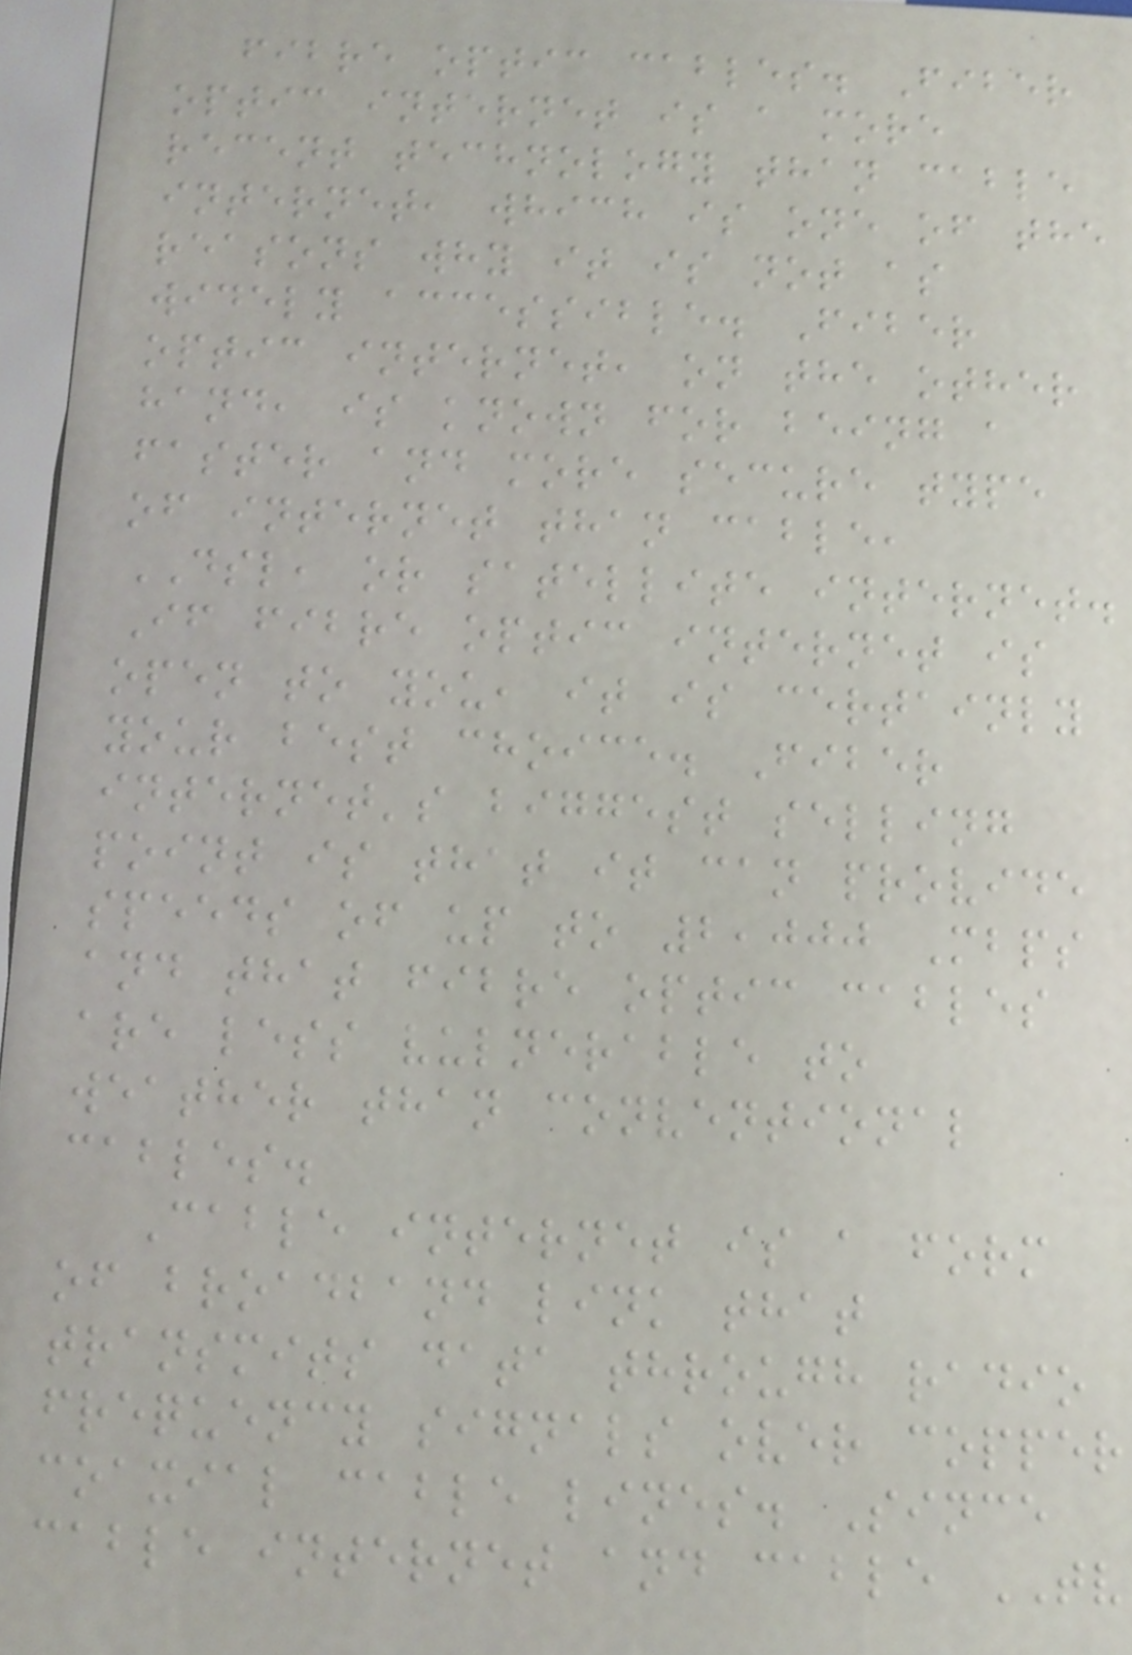fibre optic cables. Fiber
optic internet is a more
recent technology than cable
internet, which is one of the
reasons why it is not as
widely accessible. Fiber
optic internet, on the other
hand, is known for being a
faster and more secure type
of internet than cable,
DSL, or satellite internet.
If fibre optic internet is
open to you, it is certainly
your best choice. Fiber
internet's biggest selling
point is that it can provide
speeds of up to 2,000 Mbps
and that fibre optic cables
are less vulnerable to
weather than conventional
cables.
Cable internet is a form
of broadband link that
transmits data through radio
frequency signals over copper
coaxial cable lines. Since
cable internet and cable TV
